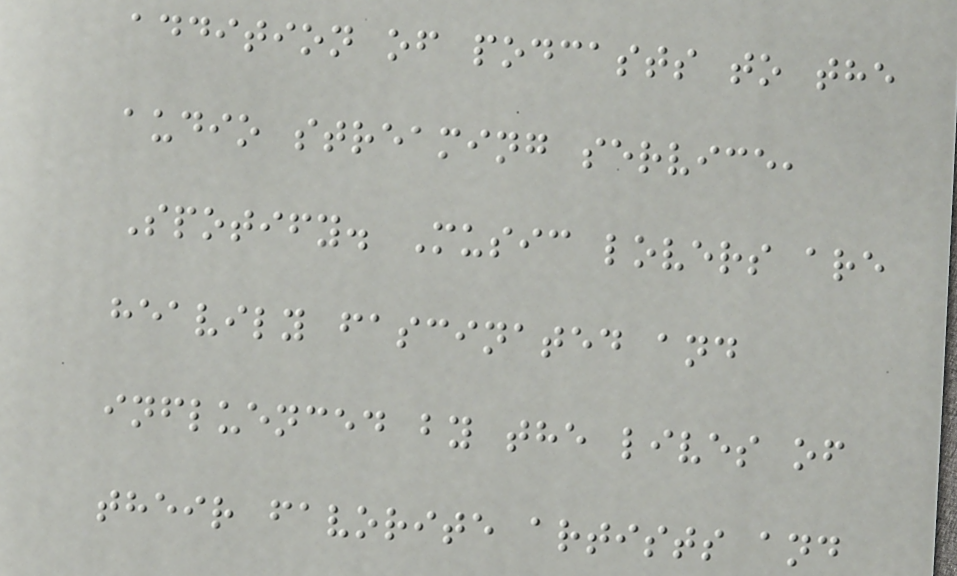addition of podcasts to the
audio streaming service,
Spotify. Music lovers are
heavily fascinated and
influenced by the lives of
their favorite artists and
